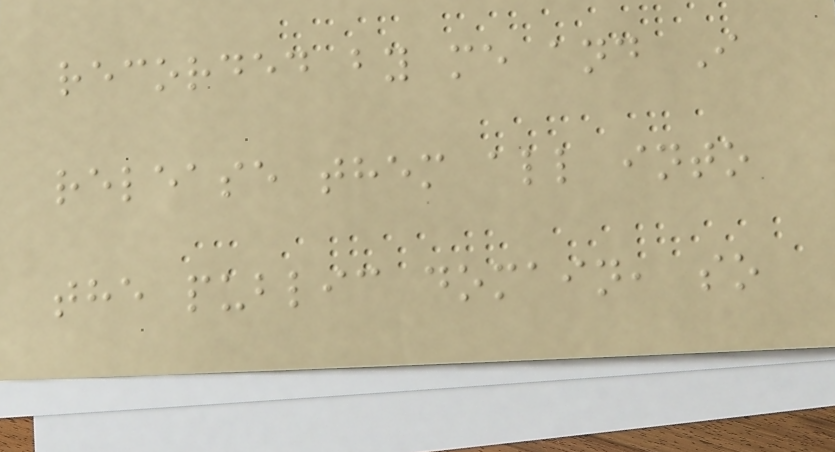recorded by me and I
release them all into
the public domain, so
